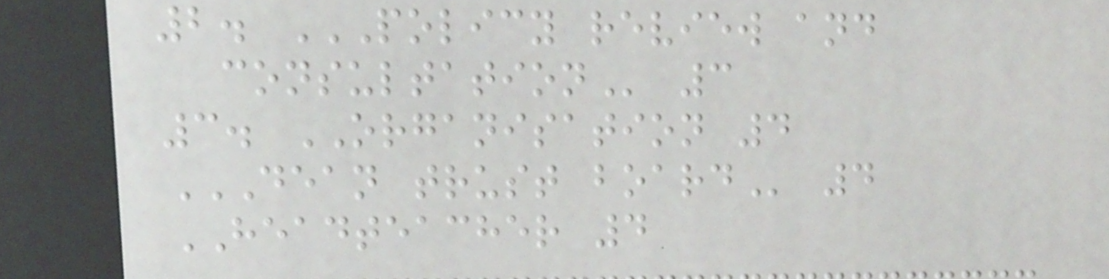2. POLICY REVIEW AND
CONSULTATION 3
3. ORGANISATION 4
DEAN TRUST BOARD 4
HEADTEACHER 4
